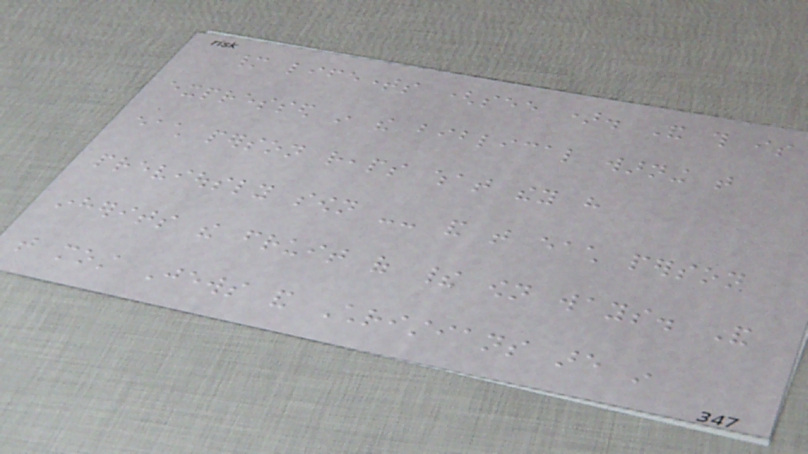many lifetimes (see ). And this is
expressed in the biblical warning that
each person reaps what they have
previously sown -- and that each person
inherits the fruit of their own ways. And
that most Jews and Christians are in
